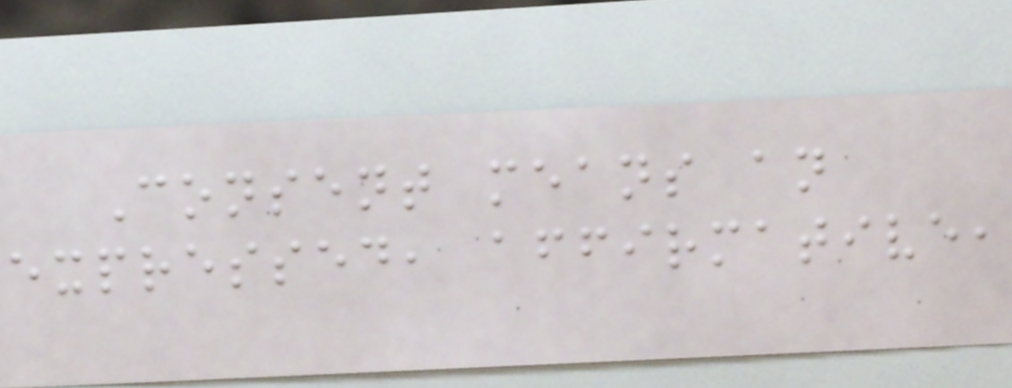Consent means an
expressed, affirmative,
